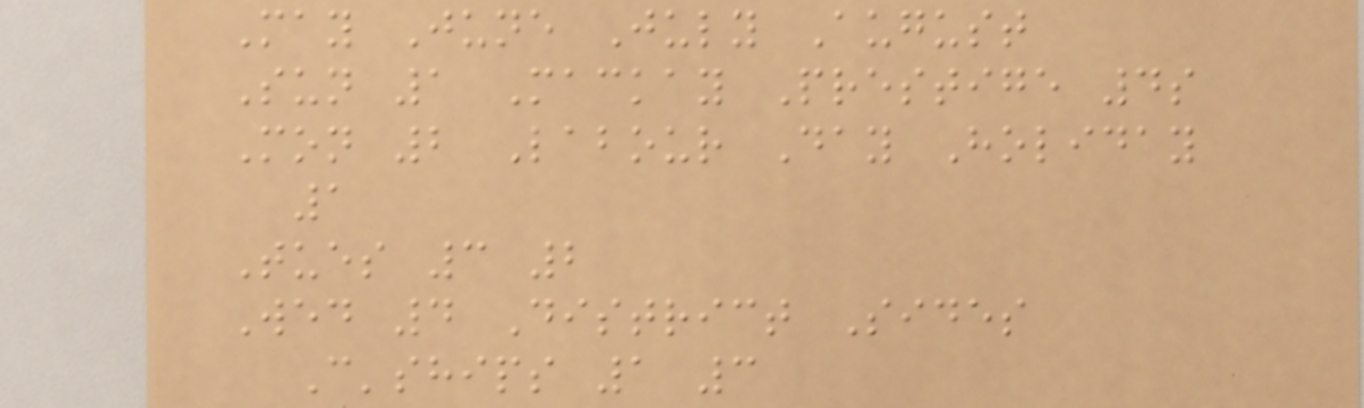May June July August
Sun 1 Mackay Prestige 4s
Mon 2 Labour Day Holiday
1
Tues 3 2
Wed 4 District Sides
C'ships 1 3
